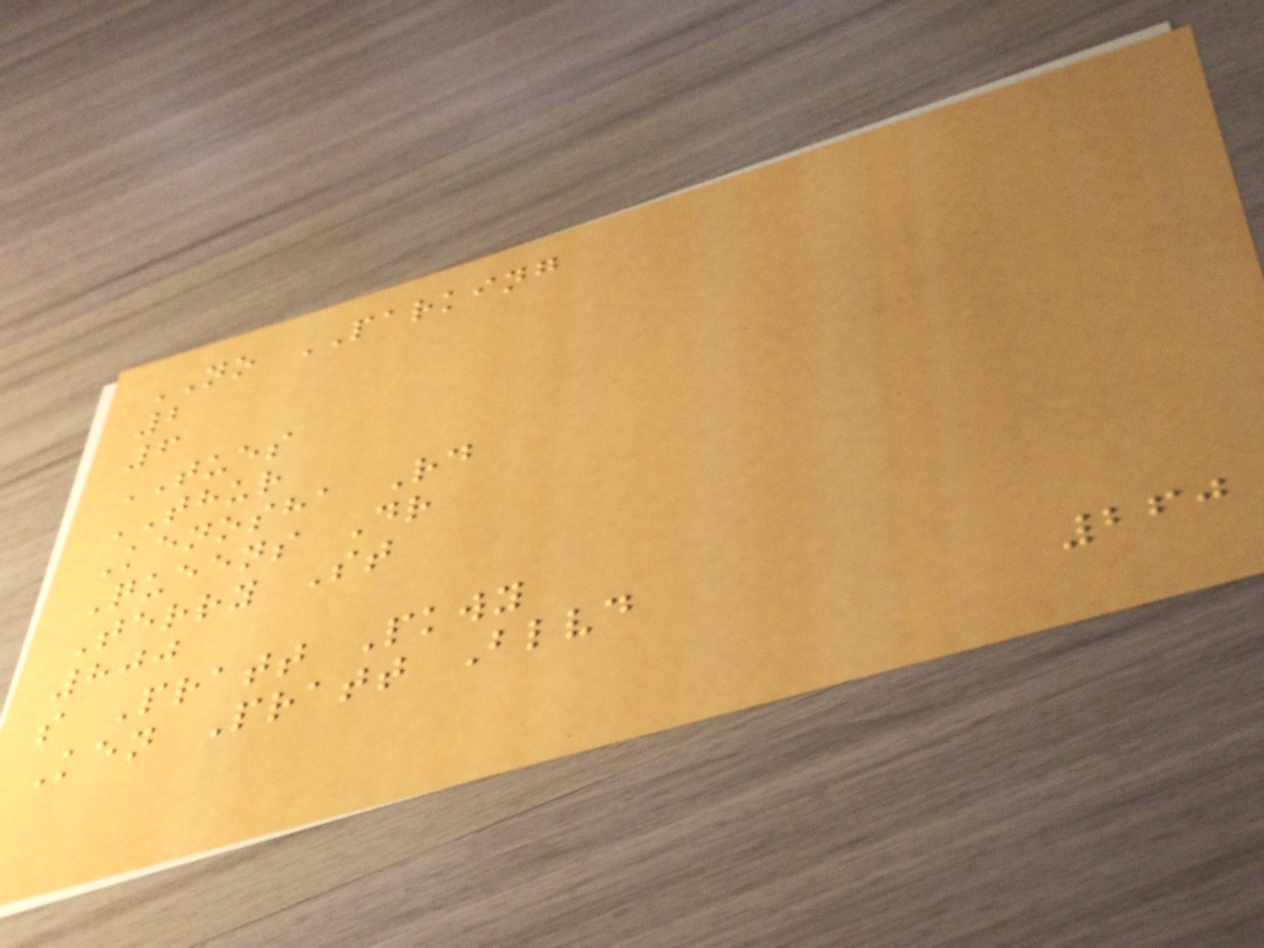NO PARKING
2
6
TUES
THUR
Kenosha Rd
Queens Dr
Terry St
800
s Pratt Pkwy
Ken Pratt Blvd
260
